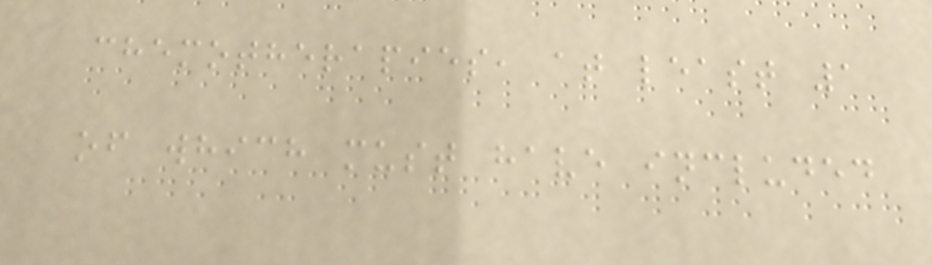chemotherapies, at least 1
of which must have included
